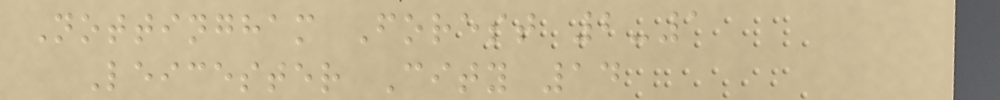Nottingham Forest 2-1
Leicester City 14
